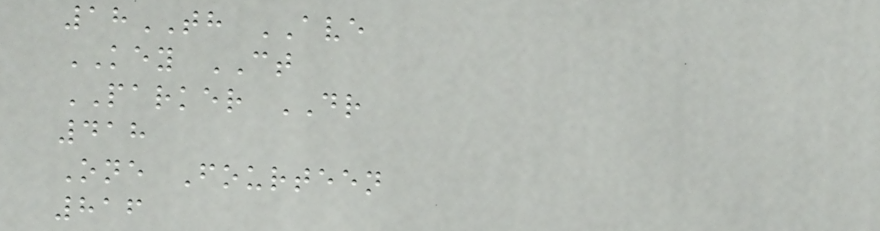18TH AVE
KEY CT
PARKER DR
418
One Fourteen
816
